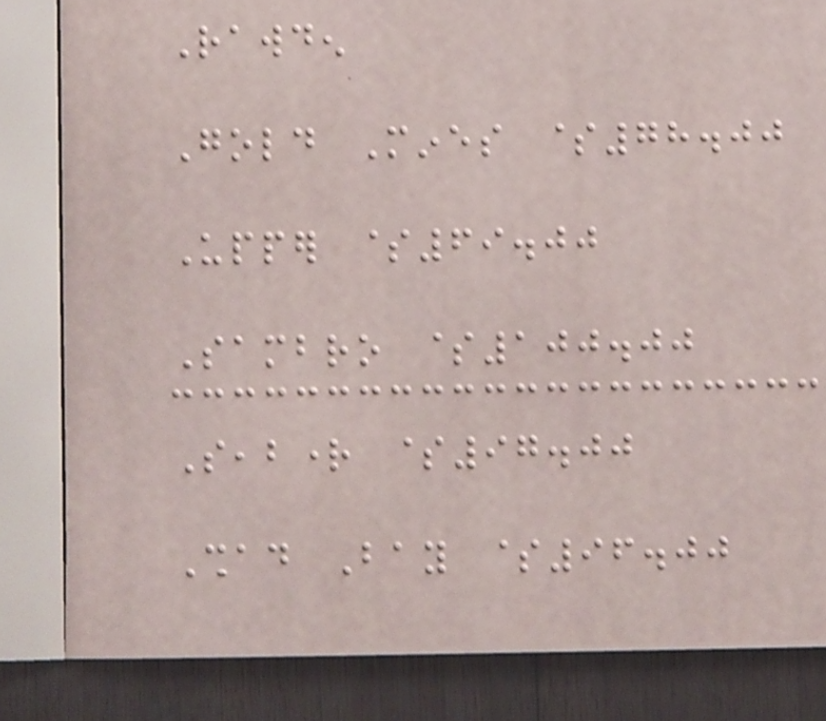Rawden
Gold Mines $78.00
Upper $69.00
Sambro $100.00
Seabright $97.00
Shad Bay $96.00
